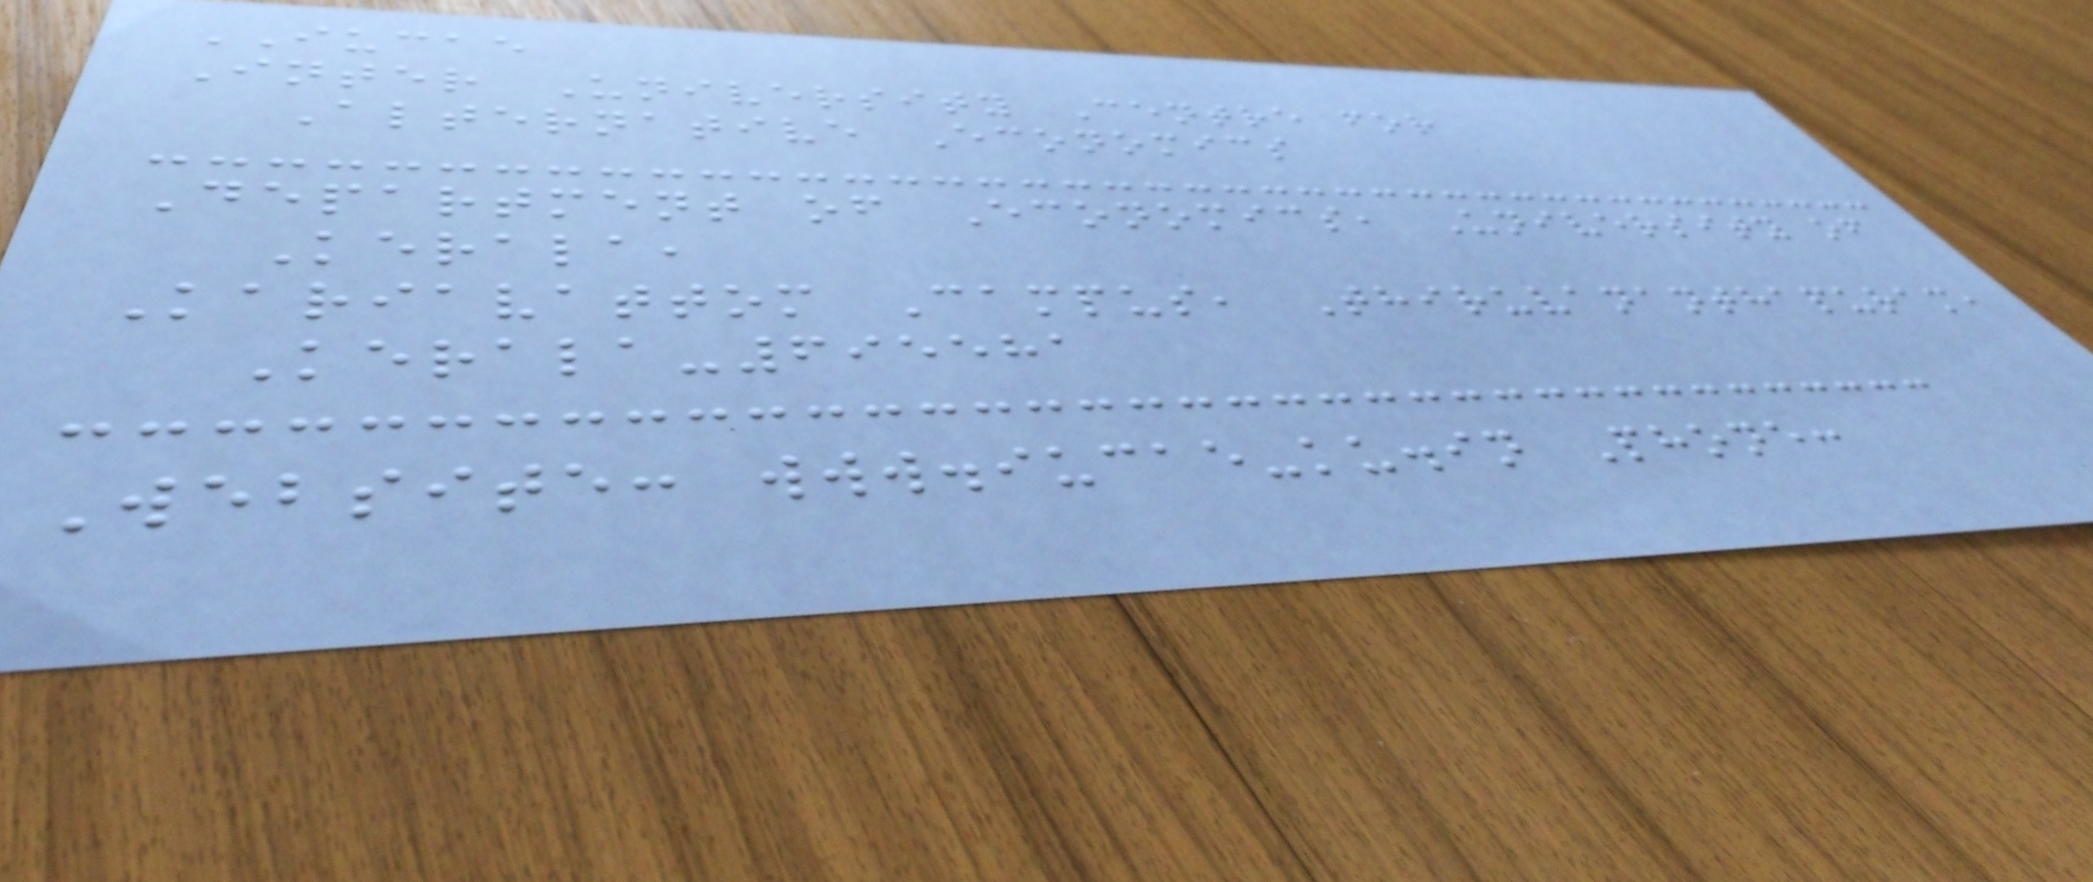IUCAE
Inter University Centre for
Alternative Economics
Department of Economics, University of
Kerala,
Kariavattom Campus, Thiruvananthapuram,
Kerala-695581
Website: www.iucae-ku.in Phone:
